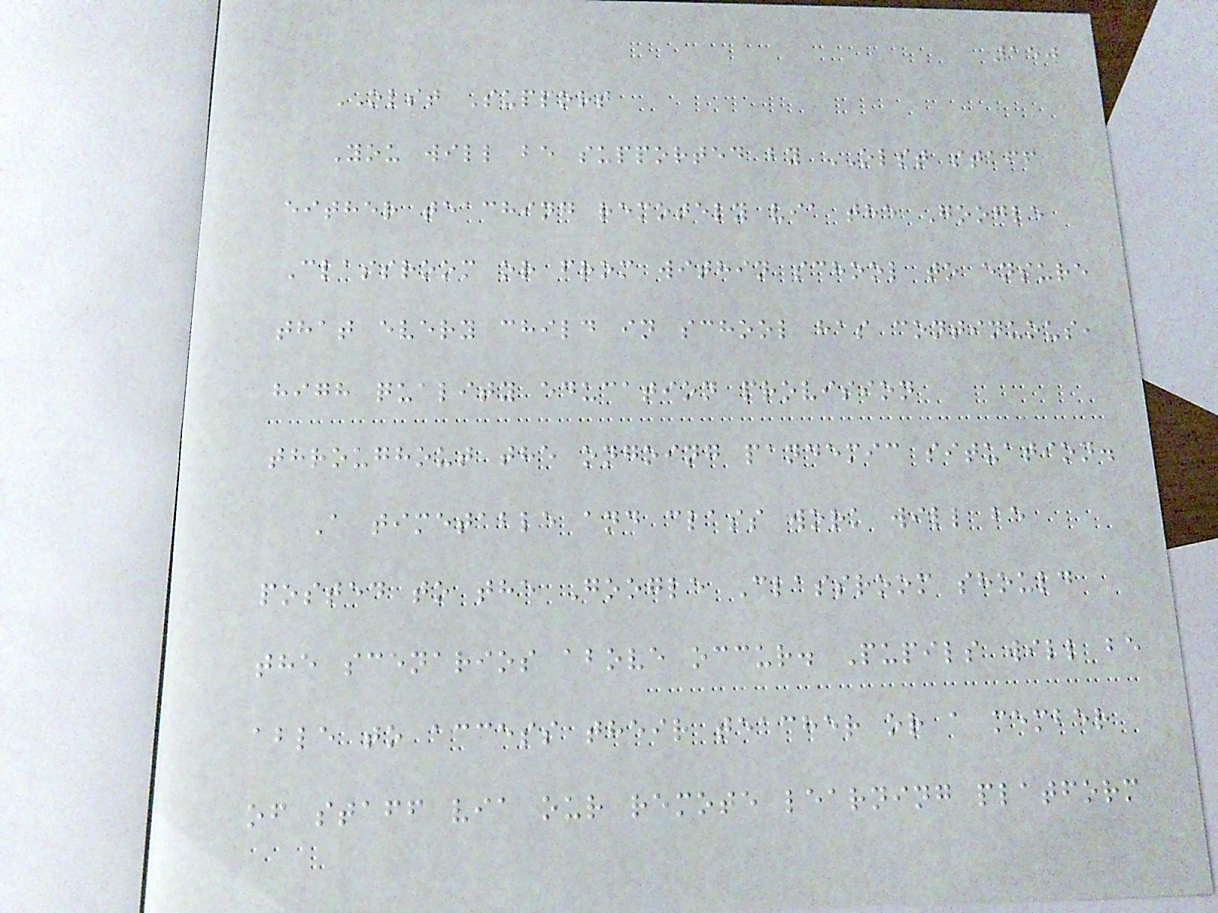150
OLST Support
You will be supported by OLST staff
either teaching remotely via the Google
Classroom or from within school to ensure
that every child in school has continuous,
high quality education provision
throughout the ongoing pandemic situation.
A timetable and class work will be
posted to the Google Classroom should
the scenarios above occur. Pupils will be
able to access their teacher or a member
of staff via our remote learning platform
